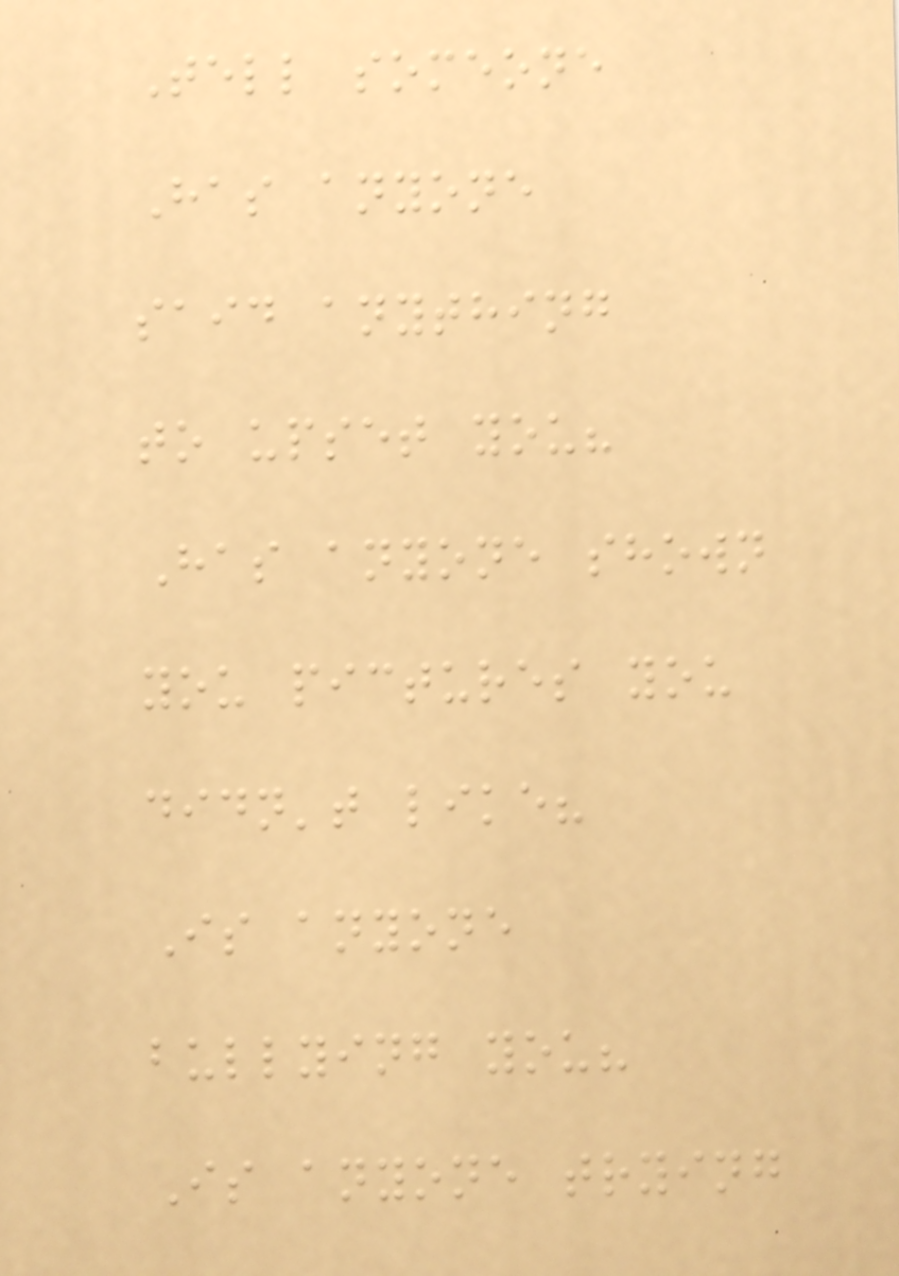Tell someone
Has anyone
said anything
to upset you?
Has anyone shown
you pictures you
didn't like?
Is anyone
bullying you?
Is anyone trying
